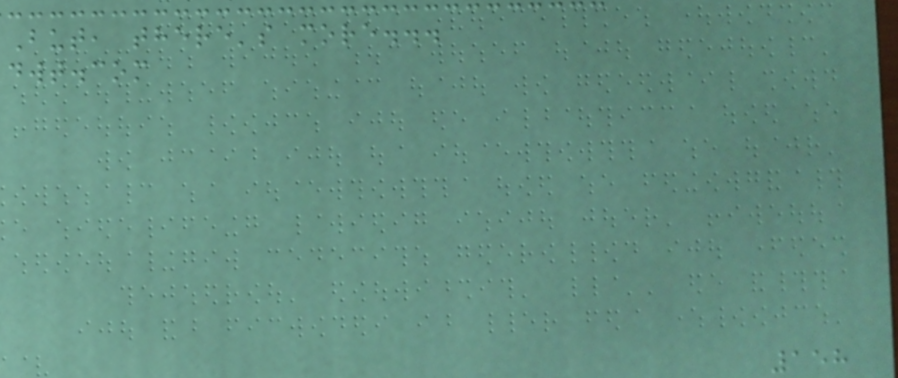But, there's more...
dwt.com
158
